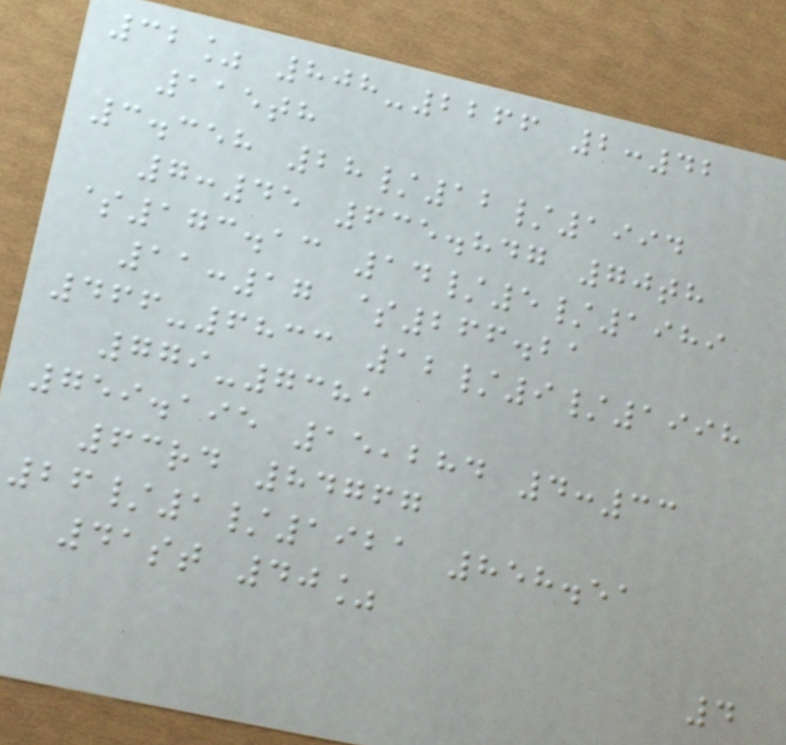32% 808-2266 2:42
115th
3.358 28/12/1994
7:45 635.847 70th
$173.13 14/5/1989
11:17 $266.21
466-6833 12/9/1998
779-7381
759.195 15,284 4:33
63rd 84767
26/1/1921 858.51
41st 40%
4
